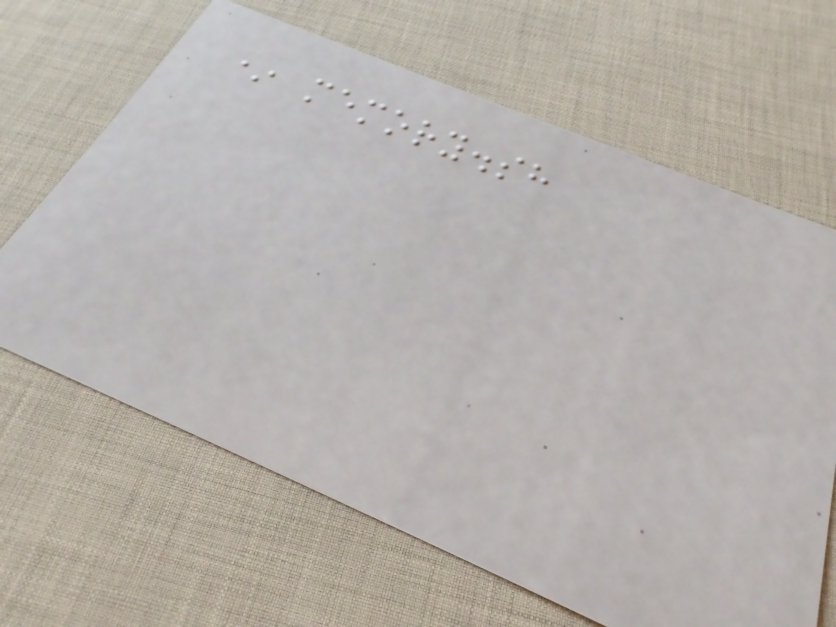* memory.sh
